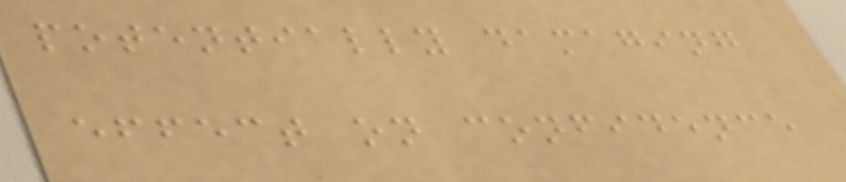potentially damaging
effect on confidence
